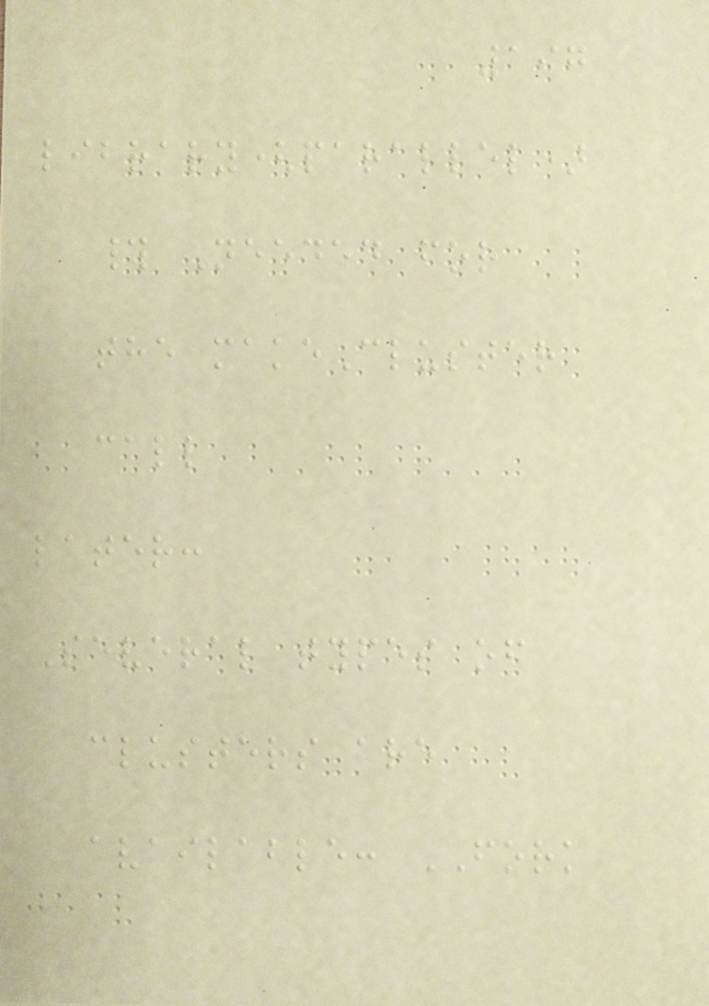197
library(parallel)
# Needed for
the makeCluster
call
later:
Several types of
clusters are
available: FORK
